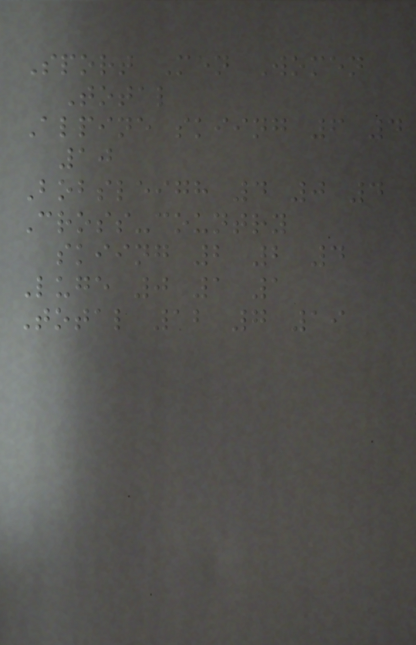Sport Men Women
Total
Alpine skiing 6 4
10
Bobsleigh 4 0 4
Cross-country
skiing 2 2 4
Luge 0 1 1
Total 12 7 19
